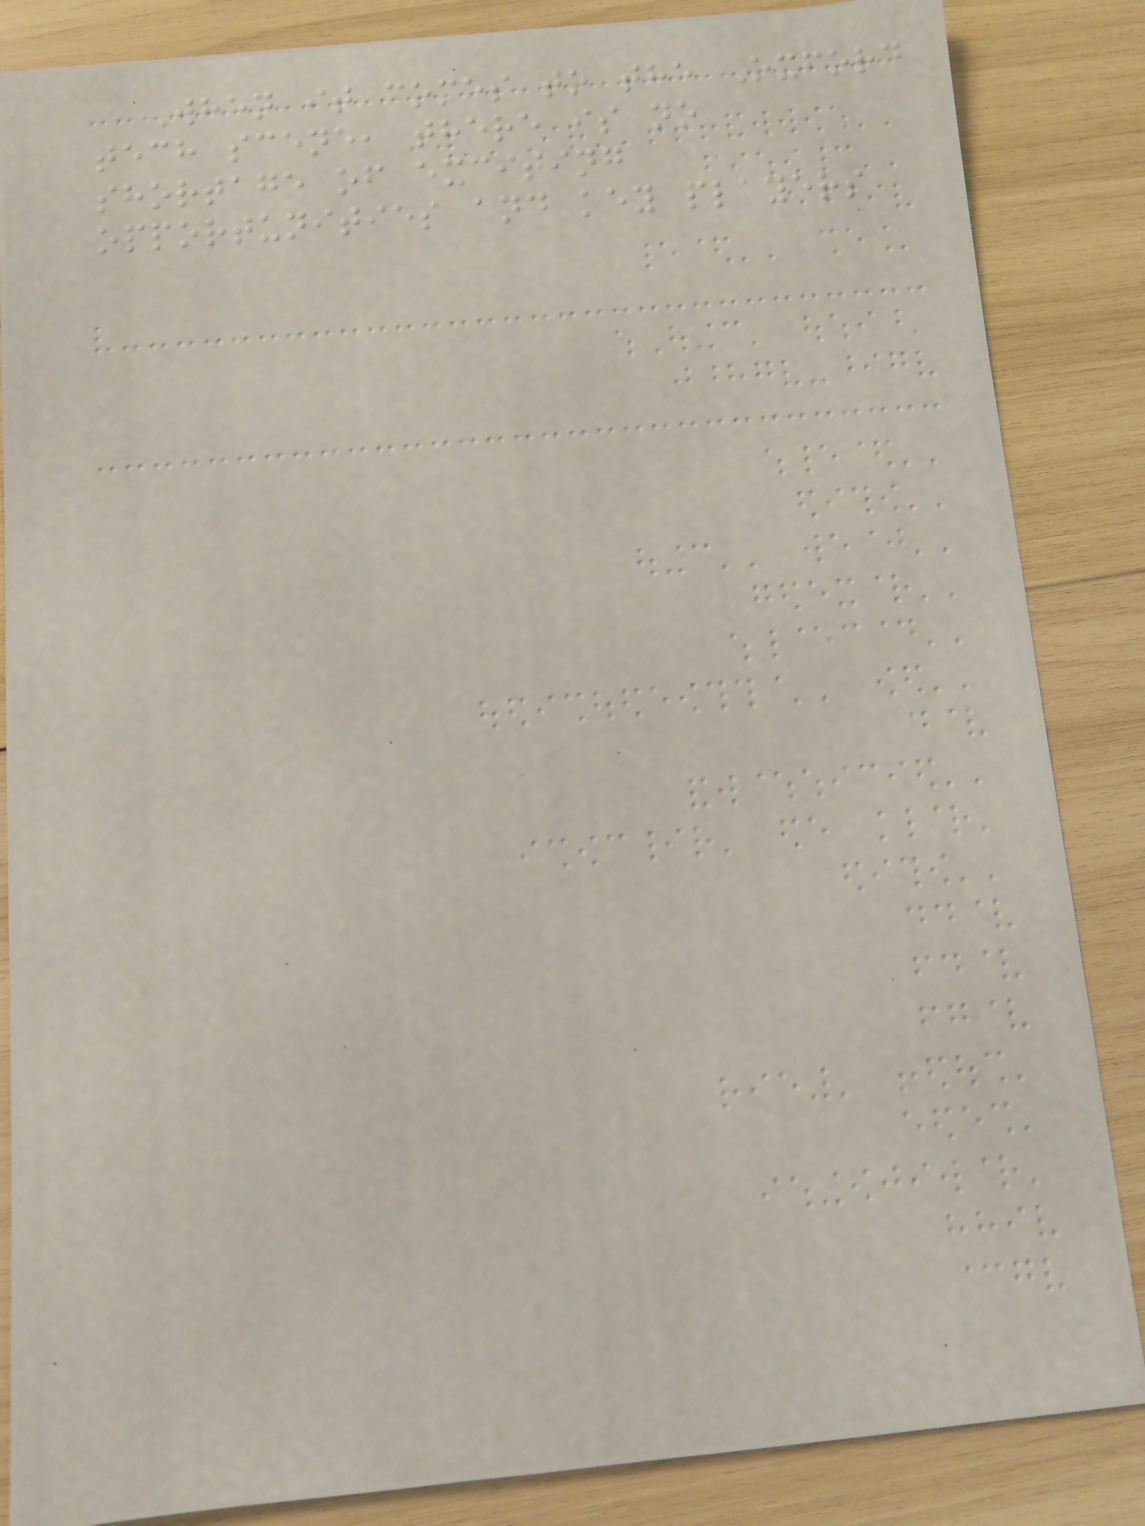When it comes to the Oxford
tech scene, there is no
shortage of exciting
opportunities and key players
